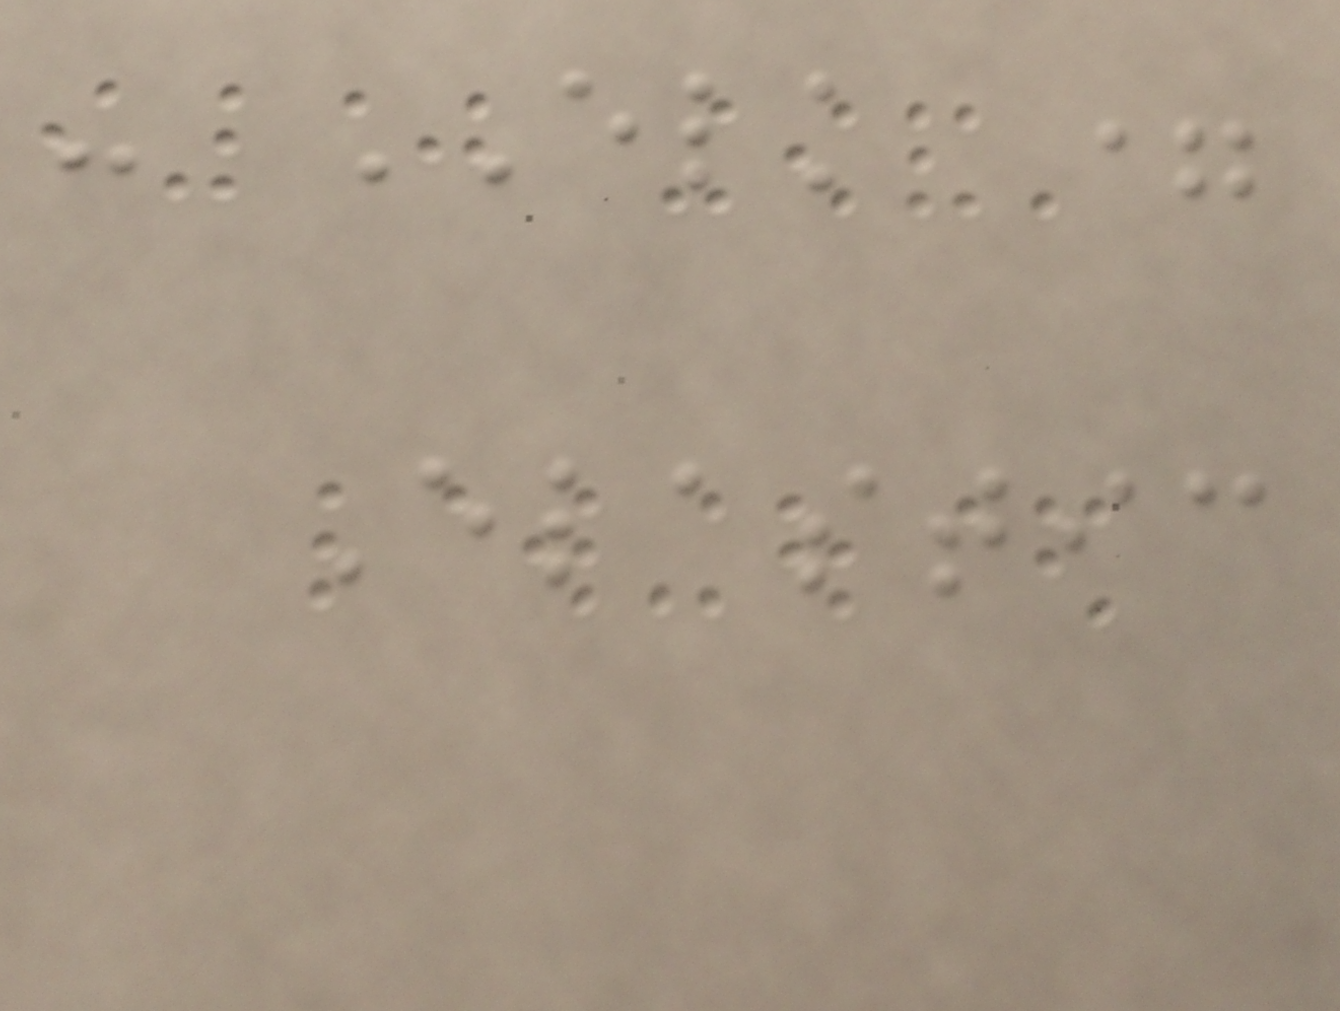- ELK =
Elastic
